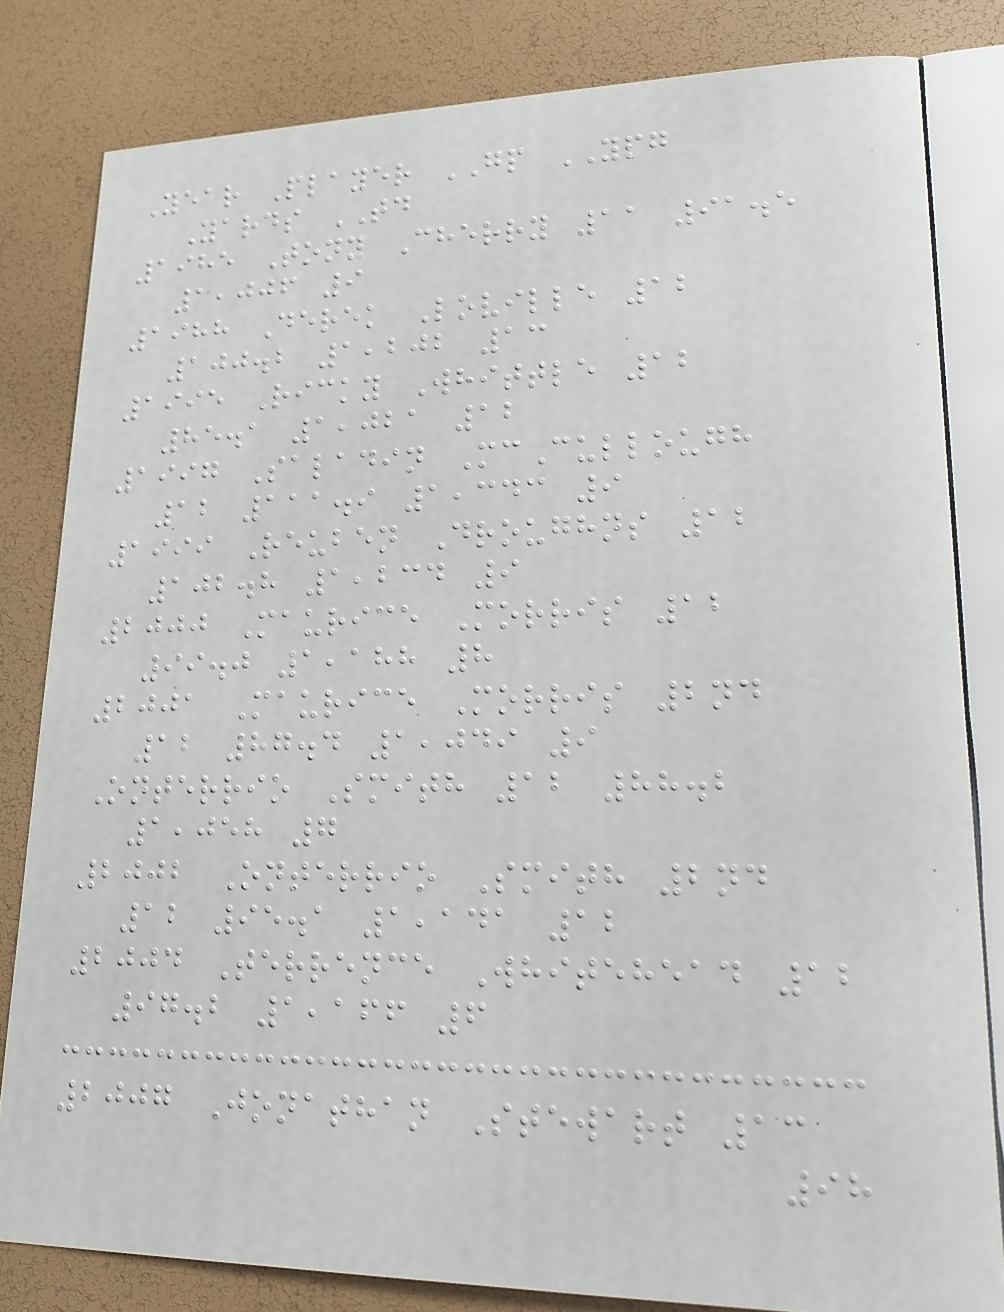Year Player GP YPG
Yards TD
1985 Tony Cherry 11 91.5
1,006 9
1988 Derek Loville 12
100.2 1,202 13
1995 Ricky Whittle 12
85.1 1,021 12
1997 Saladin McCullough
12 111.9 1,343 9
1999 Reuben Droughns 12
102.8 1,234 9
2000 Maurice Morris 12
99.0 1,188 8
2001 Maurice Morris 2nd
12 87.4 1,049 9
Onterrio Smith 12 88.2
1,058 7
2002 Onterrio Smith 2nd
12 95.1 1,141 12
2004 Terrence Whitehead 12
97.2 1,166 6
2007 Jonathan Stewart 13
98
